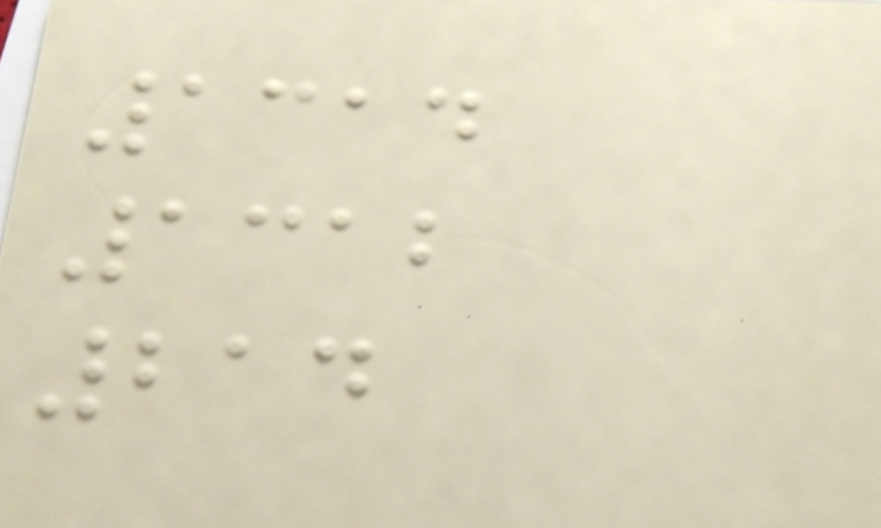1314
1312
214
